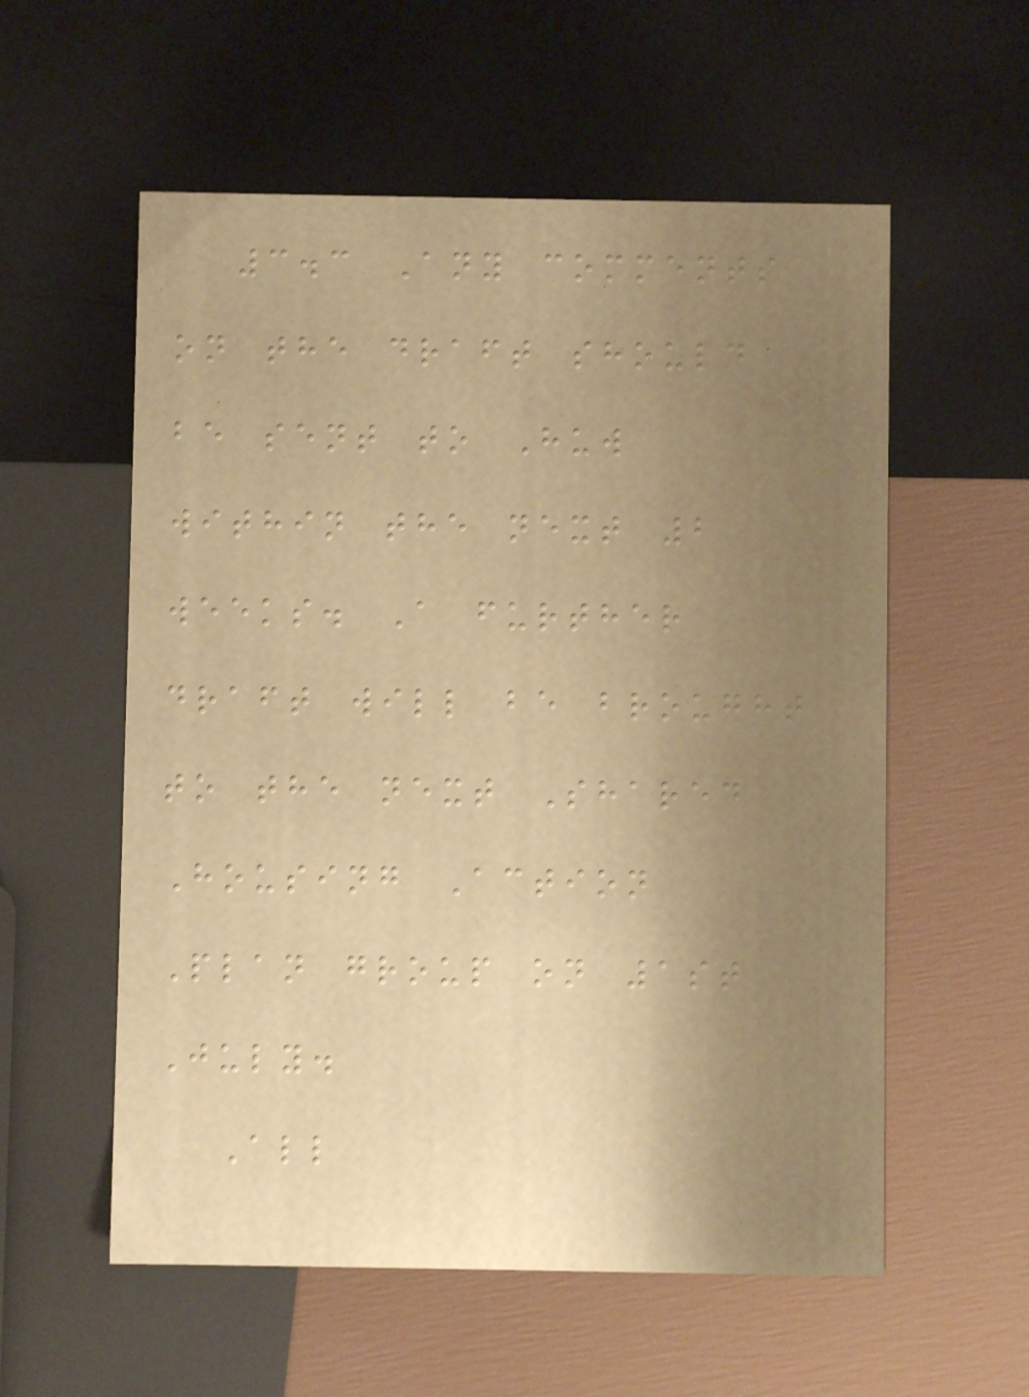3.3 Any comments
on the draft should
be sent to Huw
within the next 2
weeks. A further
draft will be brought
to the next Shared
Housing Action
Plan group on 1st
July.
All
